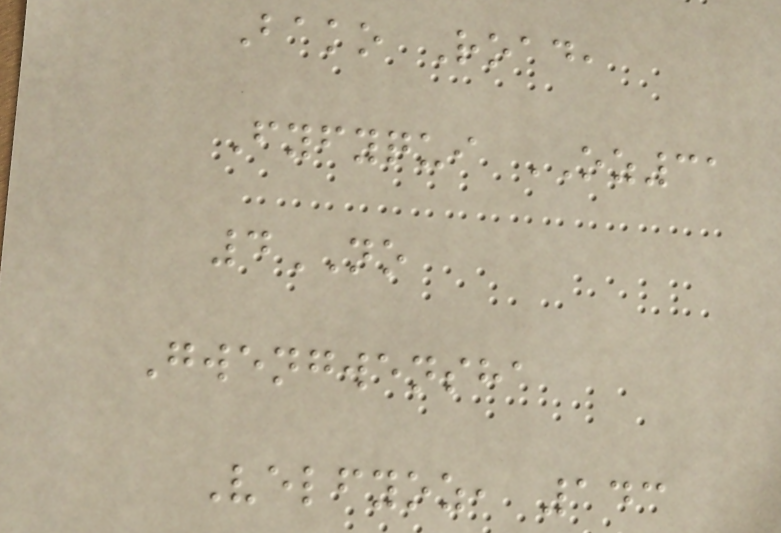Bako Road,
Fyfyqui OZ31
4NO
Gwengwensha
Velfyoz, 143
